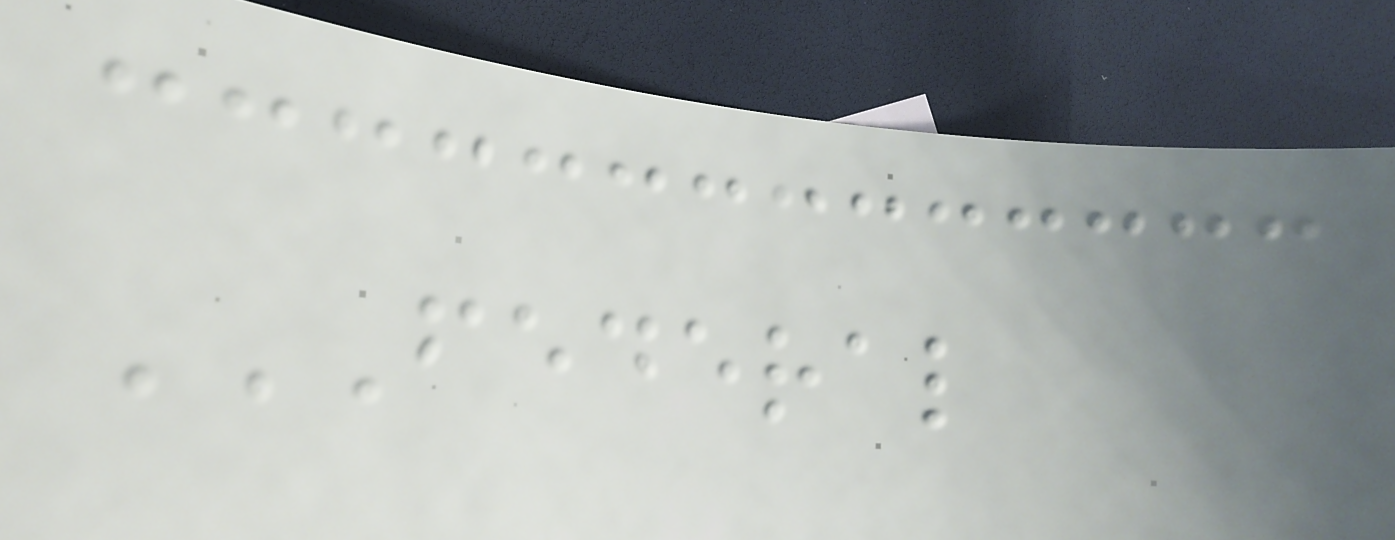FEDERAL
